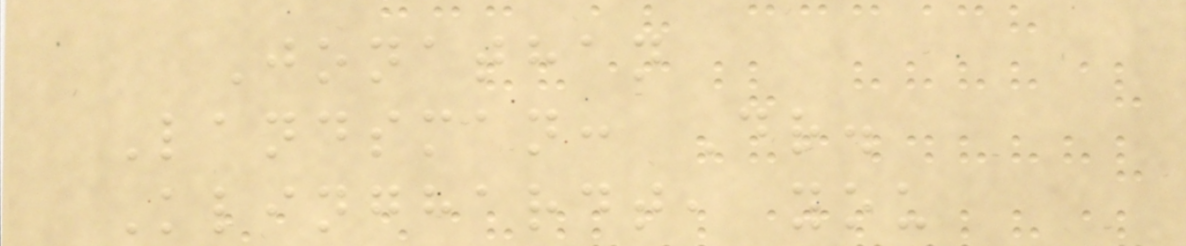Jonathan
Landsman: Dr.
Klinghardt, you
